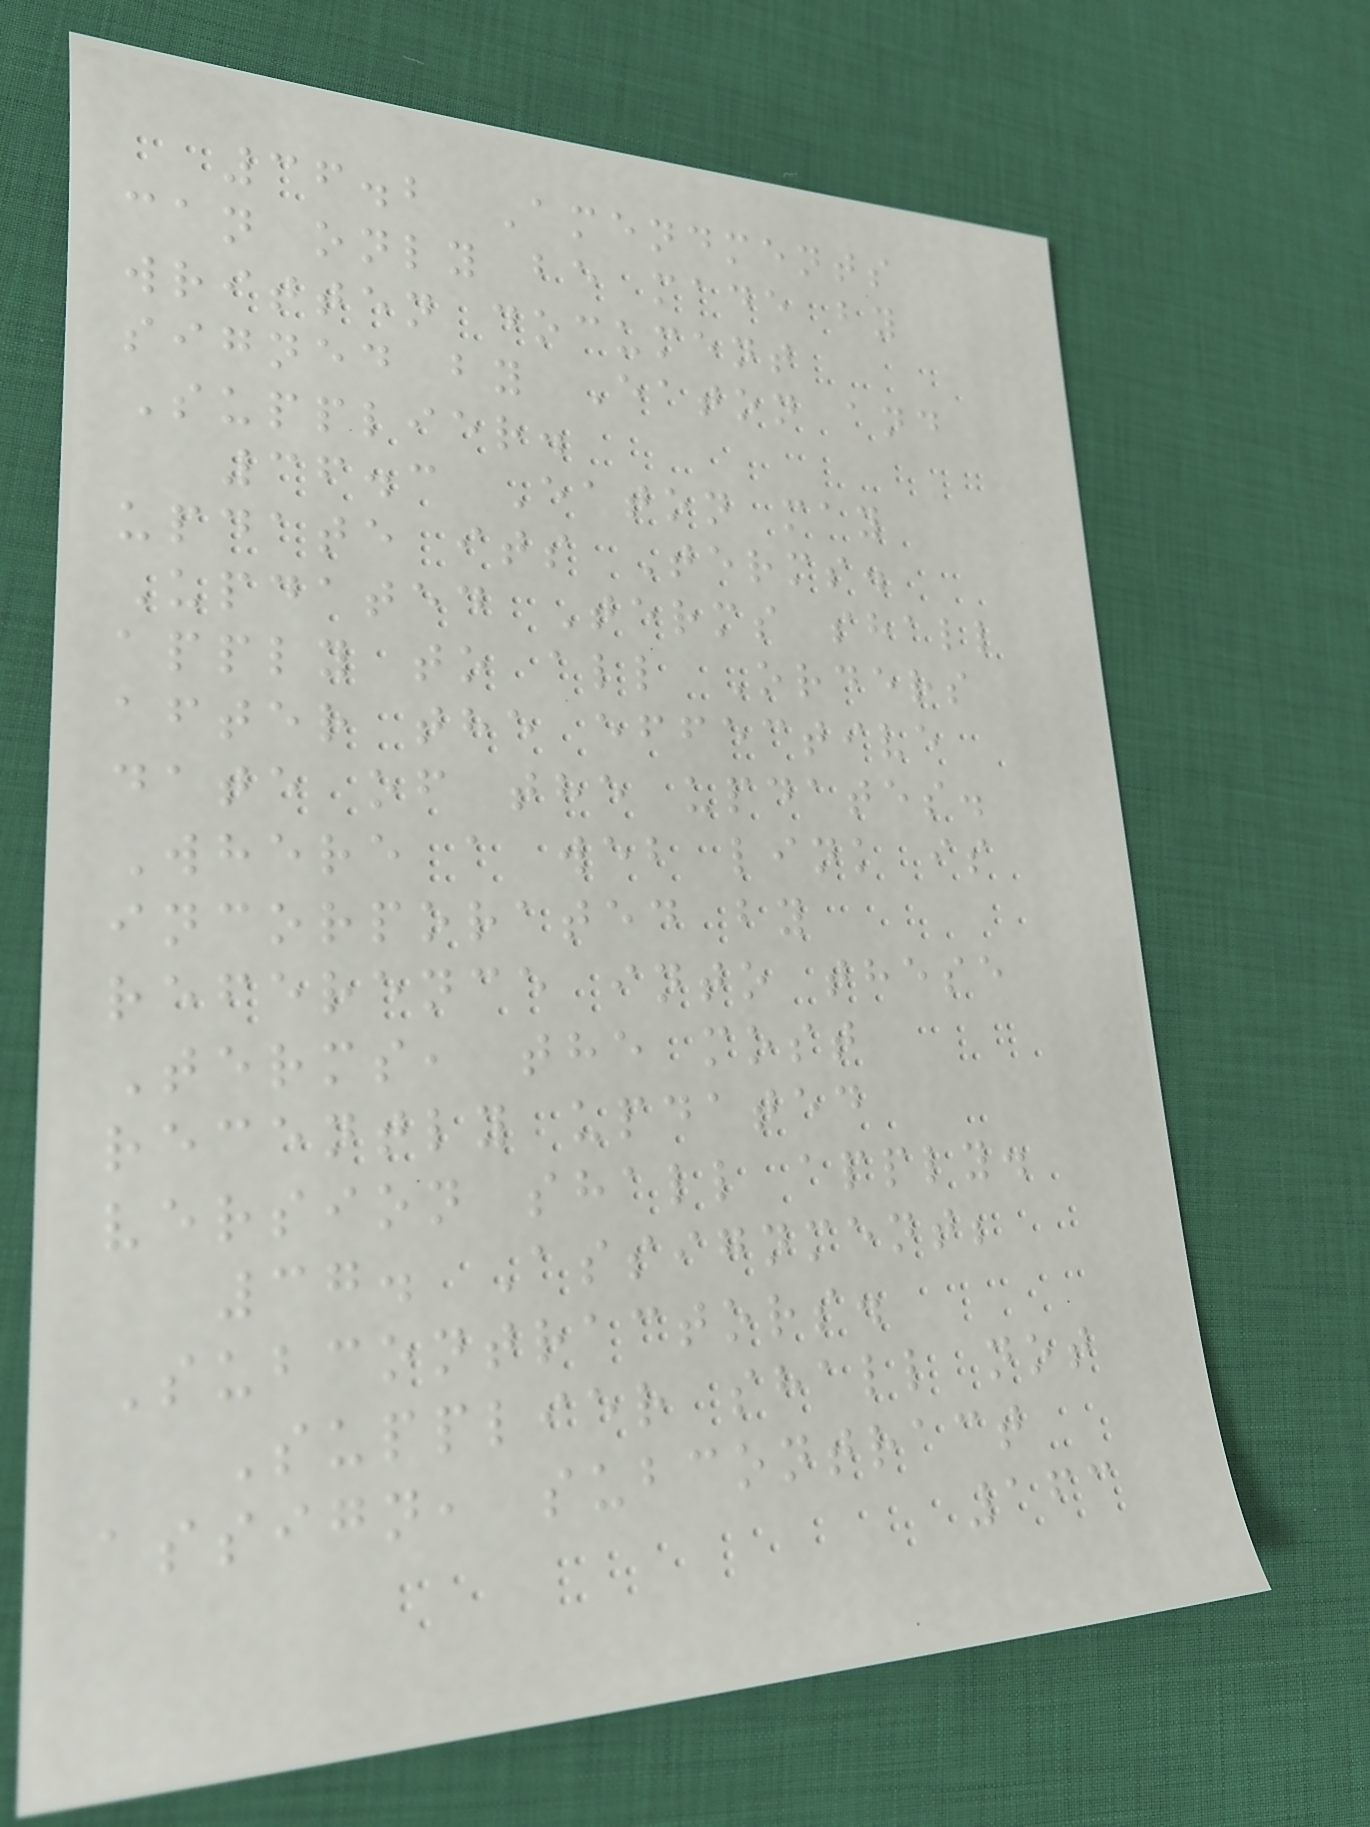36.2 Amendments
can only be made by
written document
signed by Eaton and
Supplier.
36.3 Eaton may
update its Terms.
Updated Terms shall
apply to all Orders
after the effective
date of the updates.
Where a web link is
incorporated by
reference into these
Terms, the most
recently updated
version shall apply.
37. Assignment;
Subcontractors.
Supplier shall not
assign, subcontract
163
